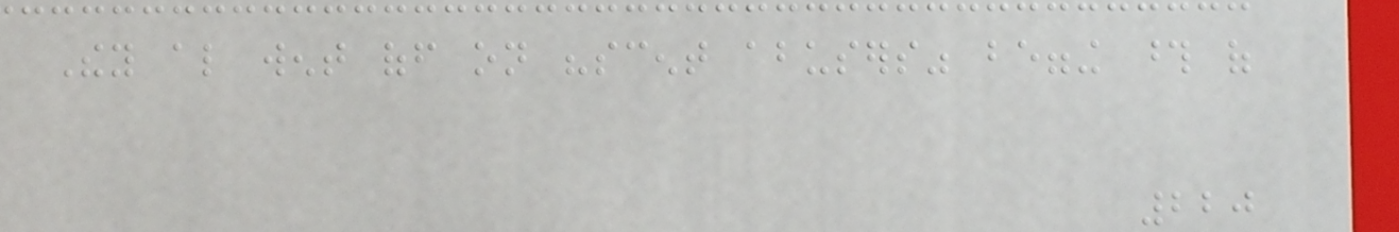They also went off on "scent abusers" begging those of
220
